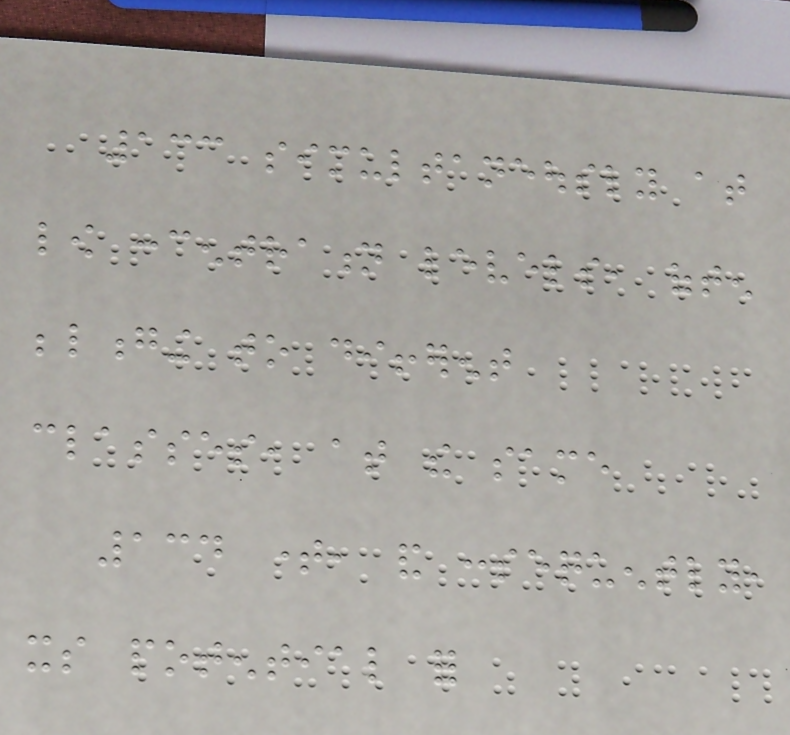133 simultaneously at
low concentration levels, often
belonging to different
classes, at the same
134 time, and consequently,
its potential for
